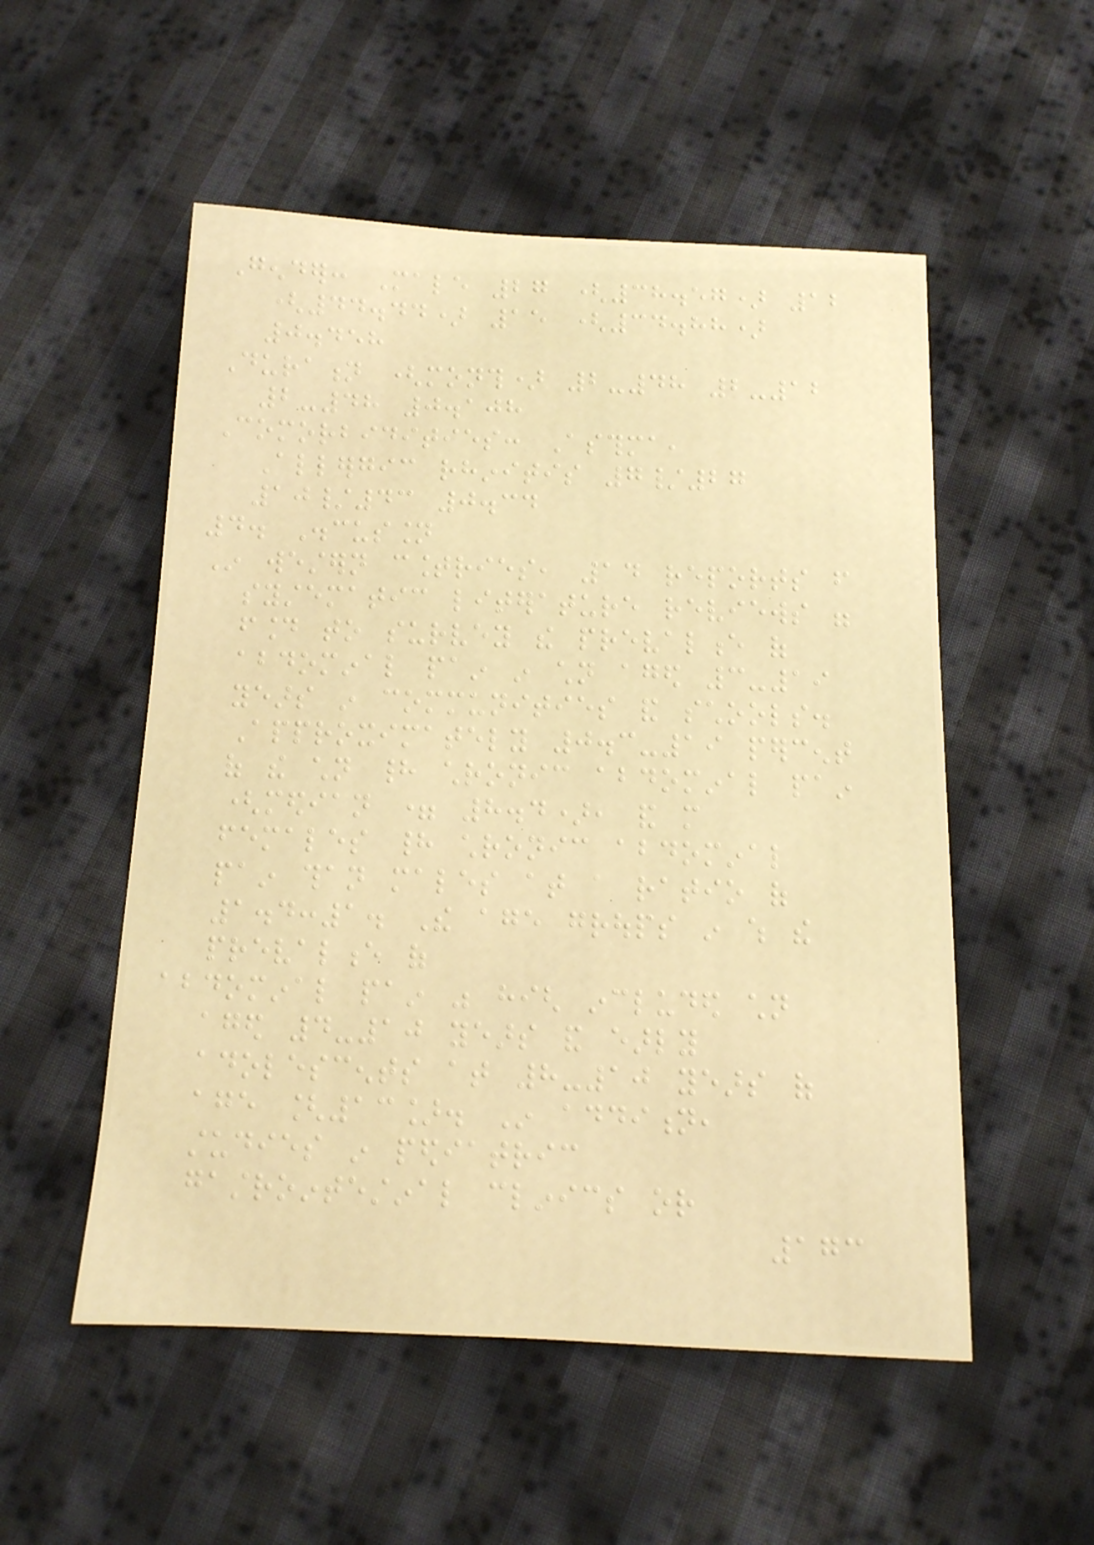Gender: Male 27 (38.57) 12
(44.44) 15 (34.88)
0.458
Duration (month) 2-48 2-12
2-48 0.108
Comorbidities: Asthma,
Allergic rhinitis 7/27
10/43 0.34
4. Discussion
In western countries, 14 reports from
systematic literature reviews were
found to survey the prevalence of
abdominal pain in children aged 3-19
years in communities and schools.
Approximately 0.3-19 percent
of the children had chronic abdominal pain
(median = 8.4), and more
females had chronic abdominal
pain than males at a ratio of
1.4:1. The age groups in which the
prevalence of
abdominal pain was high included children
aged 4-10 years and early
adolescents at 8-10 years of
age [13]. In addition,
studies in pediatric
gastrointestinal clinics or
173
